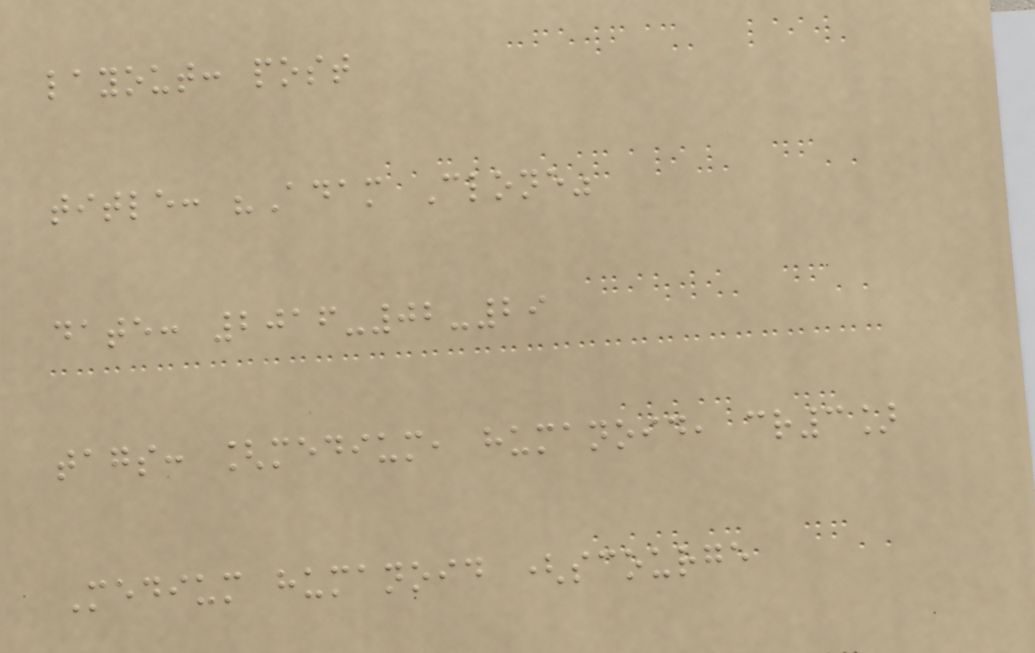layout: post
title: "Adam Clone"
date: 2016-02-29
tags: [medium, humanoid, cr3]
Medium humanoid (scourge
